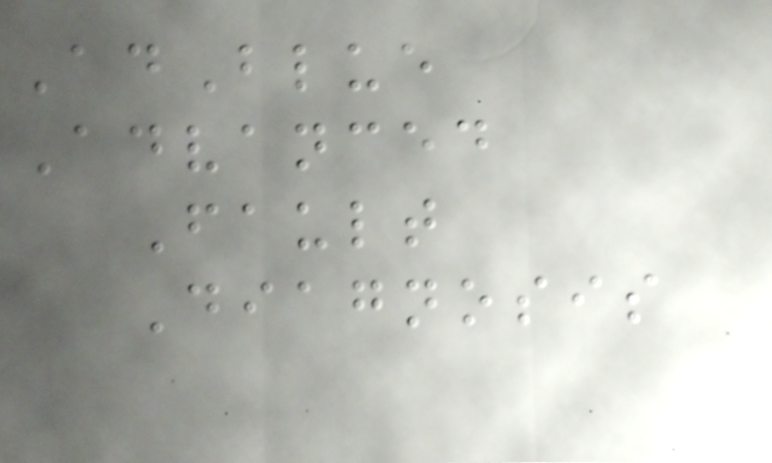AdBlue
Advanced
Fault
Diagnosis
